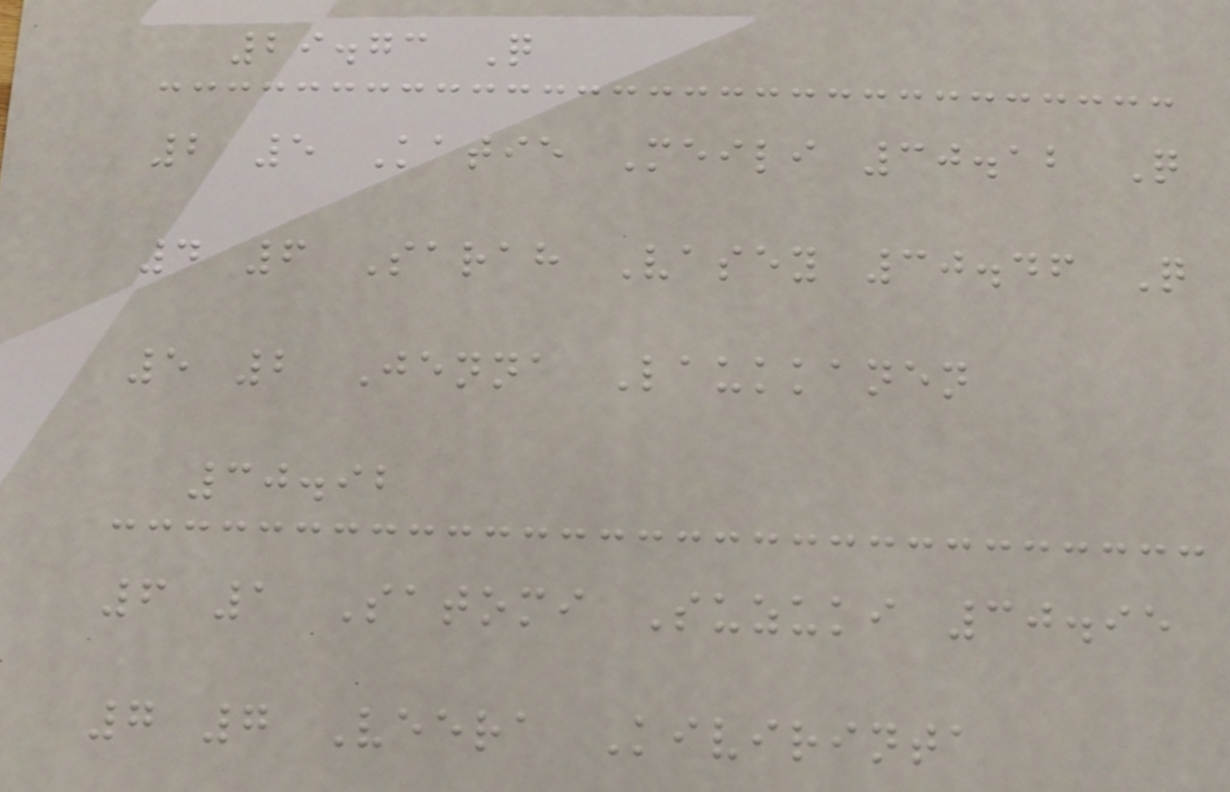29.73 Q
2 5 Katie Meili 30.12 Q
4 6 Sarah Vasey 30.46 Q
5 2 Jenna Laukkanen
30.92
6 1 Satomi Suzuki 30.95
7 7 Veera Kivirinta
